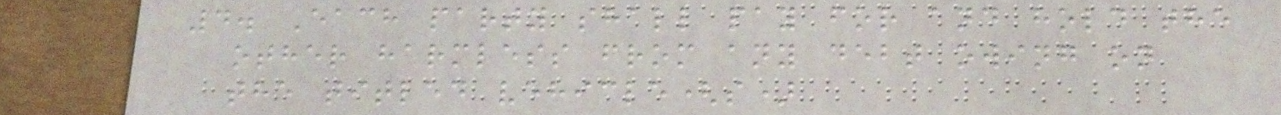4. Each party shall pay for and hold the
other harmless from any debt owing on
the titled vehicle(s)
